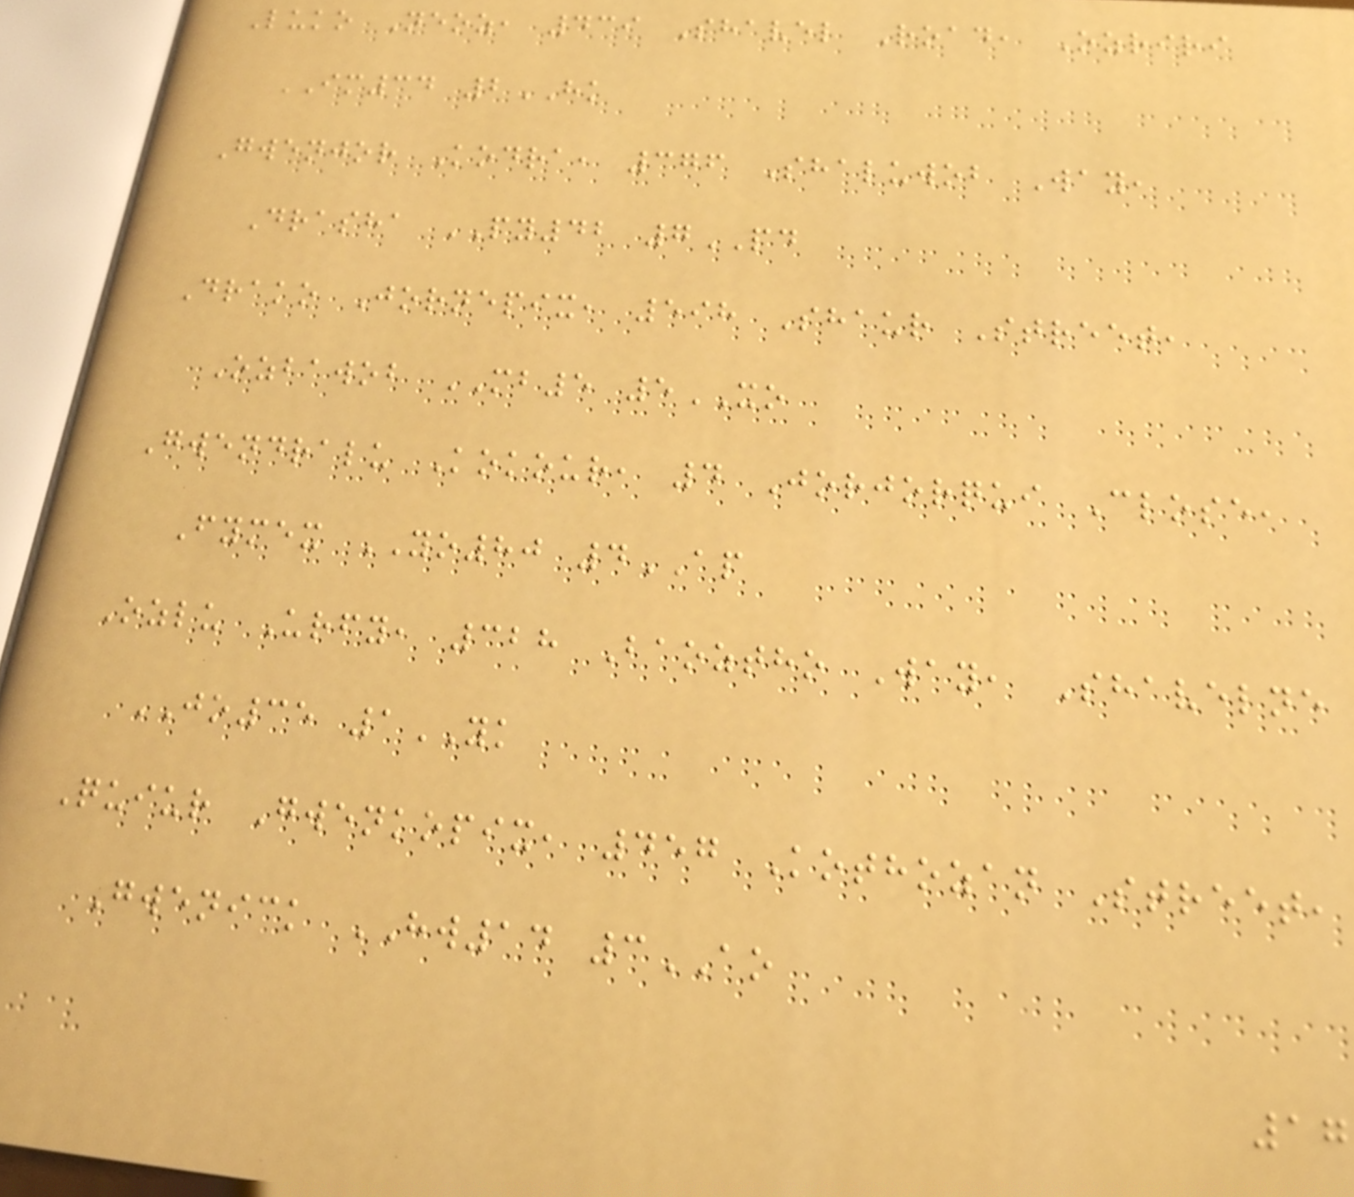Luko Neoz, 439 Shavel Road, Ozriri
IM34 2HK
Gwenjor Kodra, 376 Shaluwob Way,
Drasha PY42 7PD
Drako Jornepix, 598 Shaur Street,
Ozbawob MB5 5XO
Gwendralu Kokour, 4 Jorjorqui Close,
Fymex YO80 4AP
Ozlu Urfy, 328 Baoztho Way, Shavelne
JO35 1YK
Quiur Gwenkopix, 457 Kothozan Street,
Gwenick HW14 3AO
17
